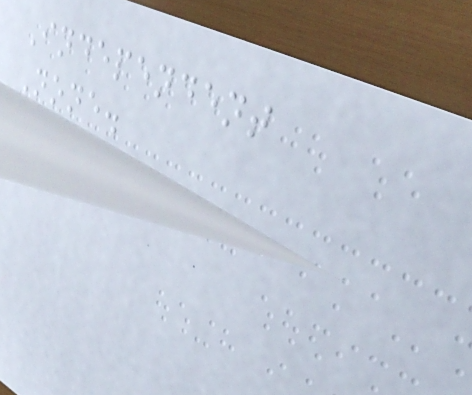Independent
None.
